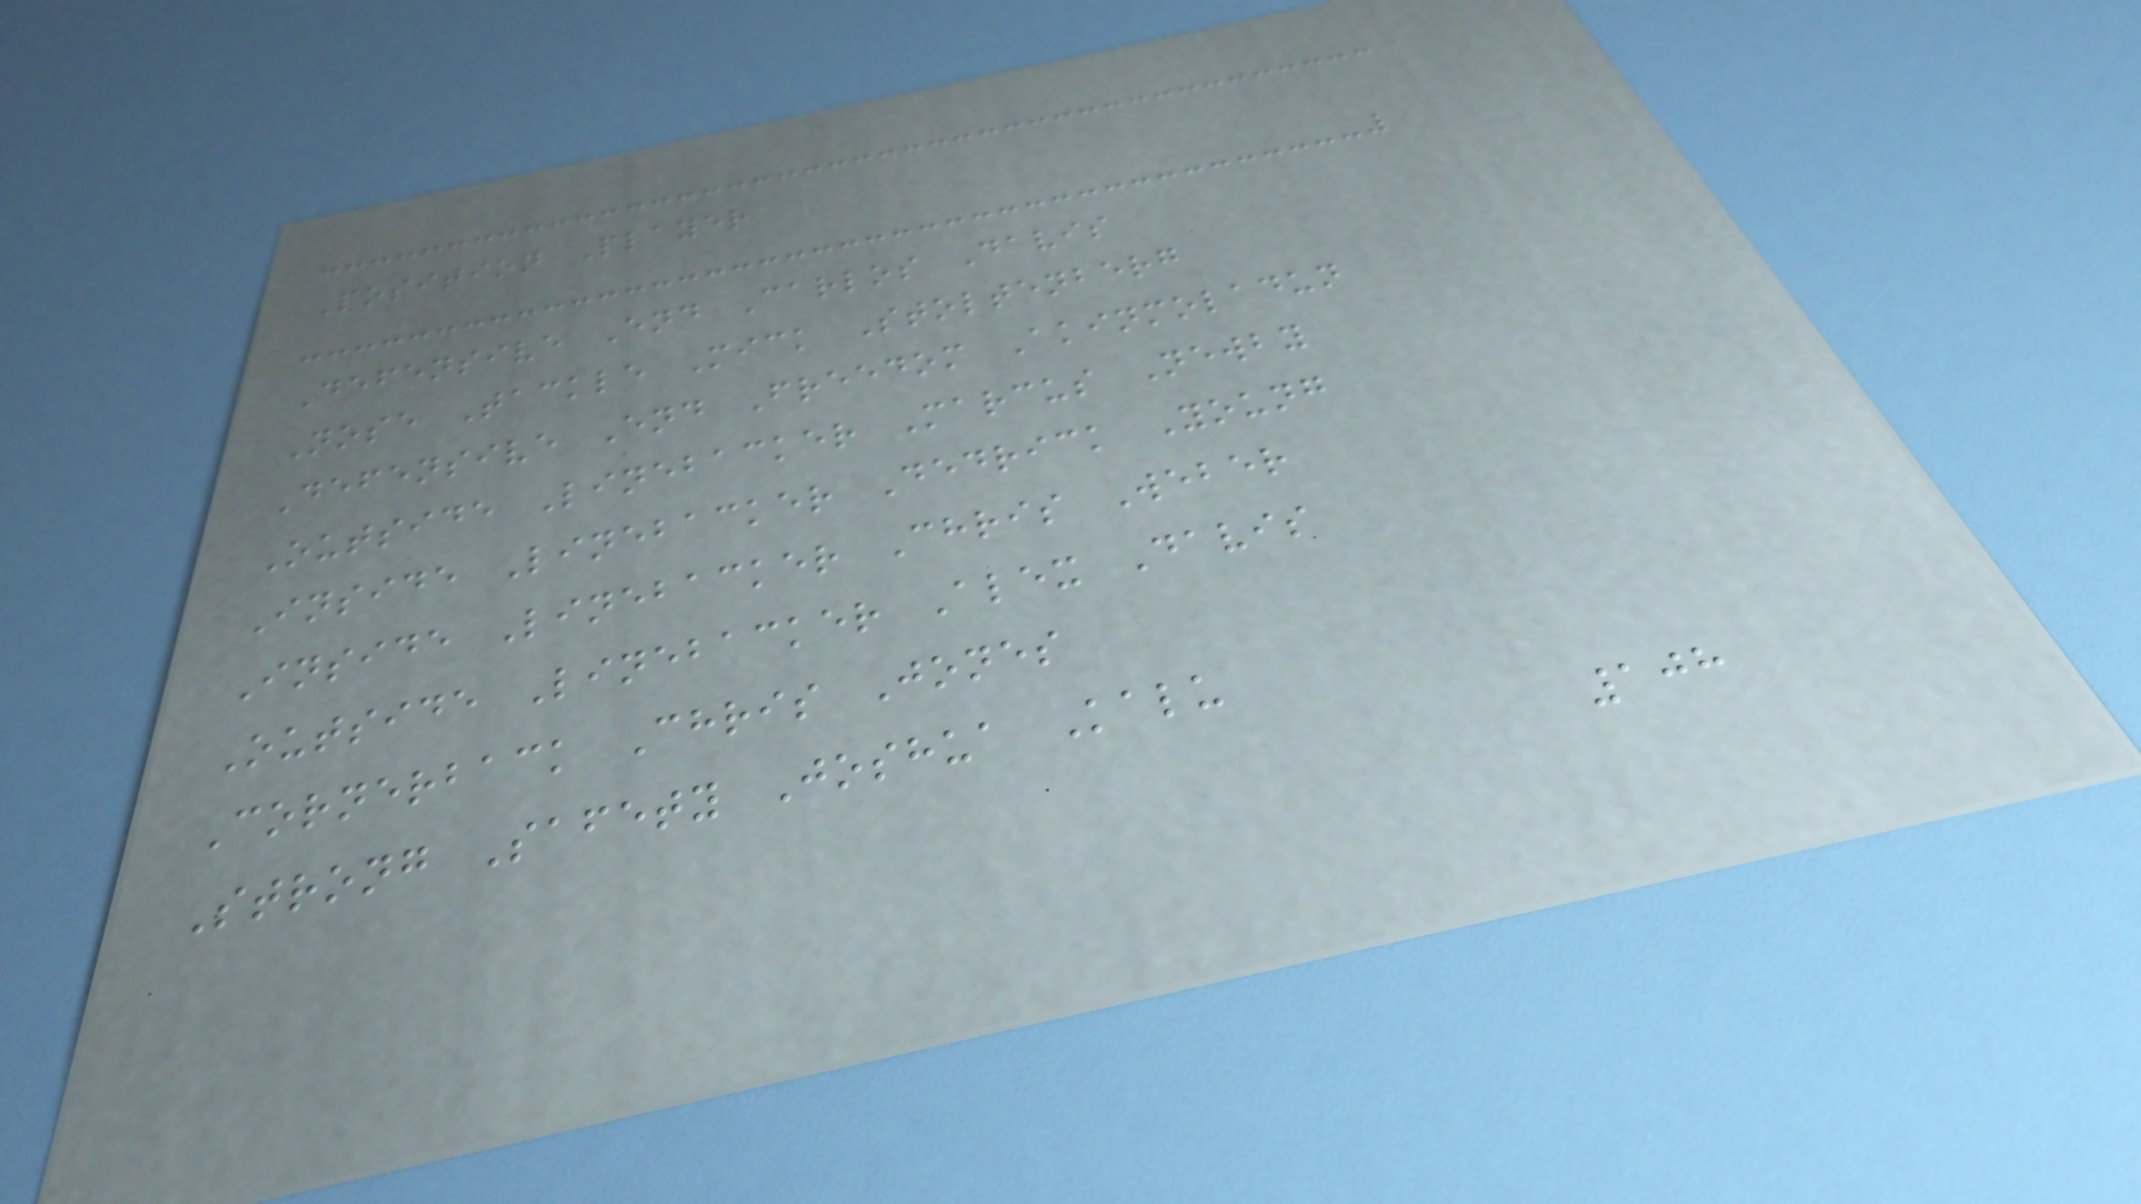Position Player
Defensive End Carlos Davis
Nose Tackle Mick Stoltenberg
Defensive End Freedom Akinmoladun
Outside Linebacker Marcus Newby
Inside Linebacker Dedrick Young
Inside Linebacker Chris Weber
Outside Linebacker Alex Davis
Cornerback Chris Jones
Strong Safety Joshua Kalu
108
